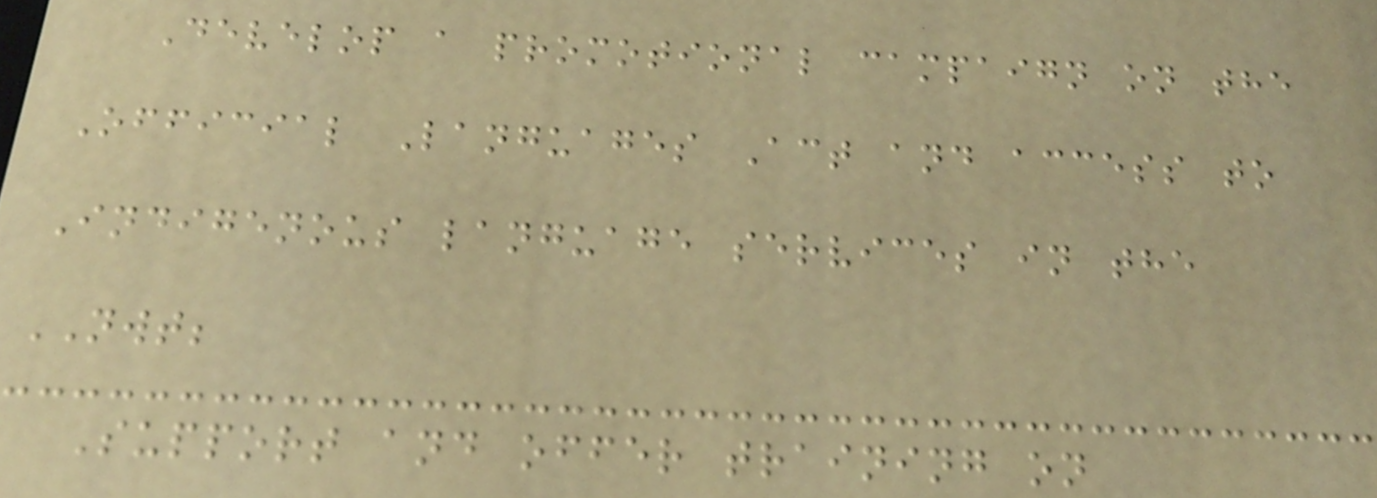Develop a promotional campaign on the
Official Languages Act and access to
Indigenous language services in the
NWT;
Support and offer training on
